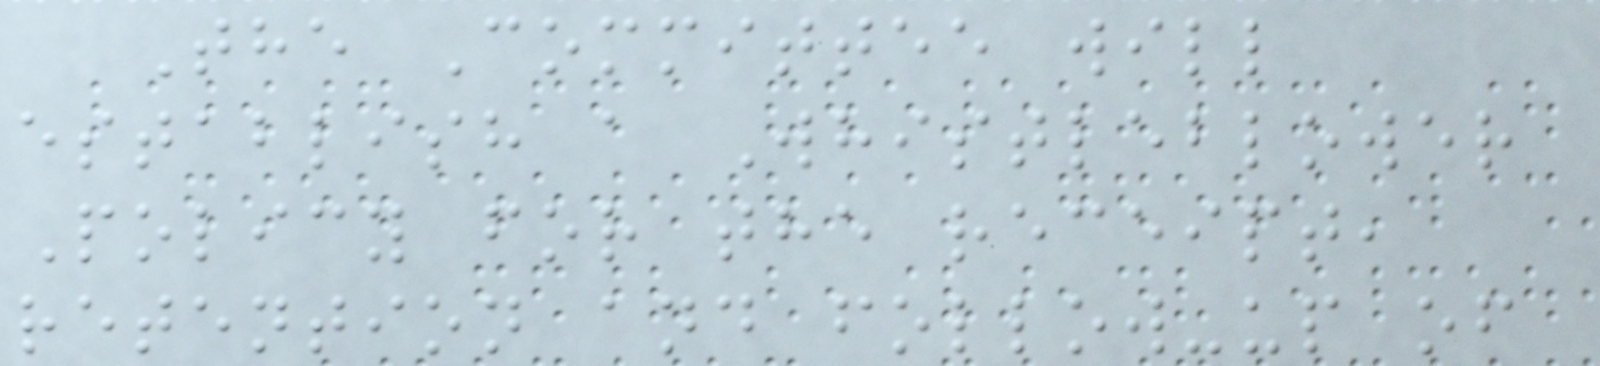The Committee will
establish a Whistleblower
Policy for the receipt,
retention and follow-up of
